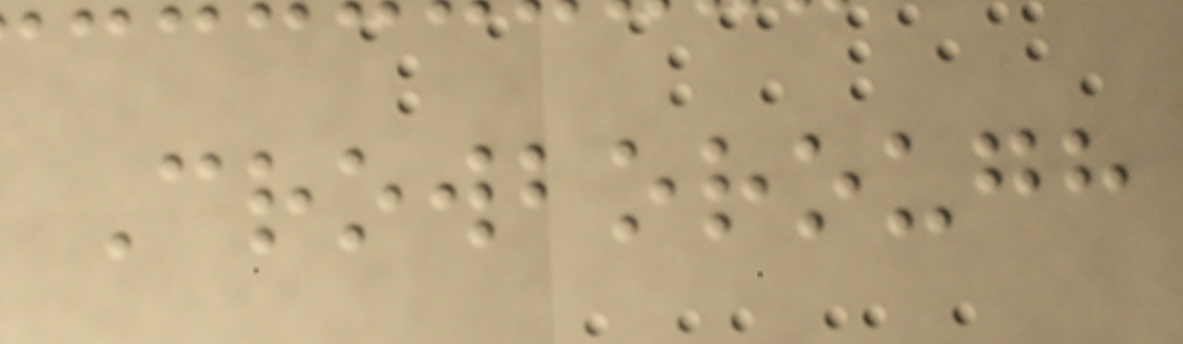Crowborough
